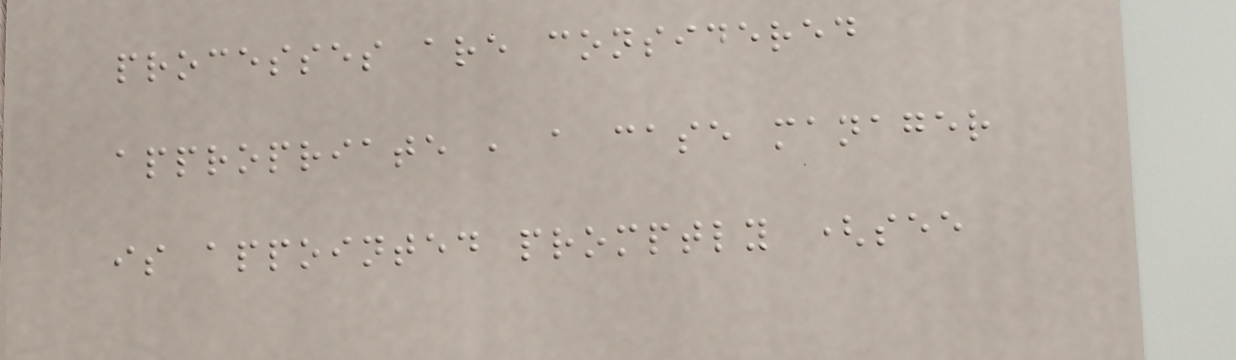processes are considered
appropriate , a case manager
is appointed promptly (see
